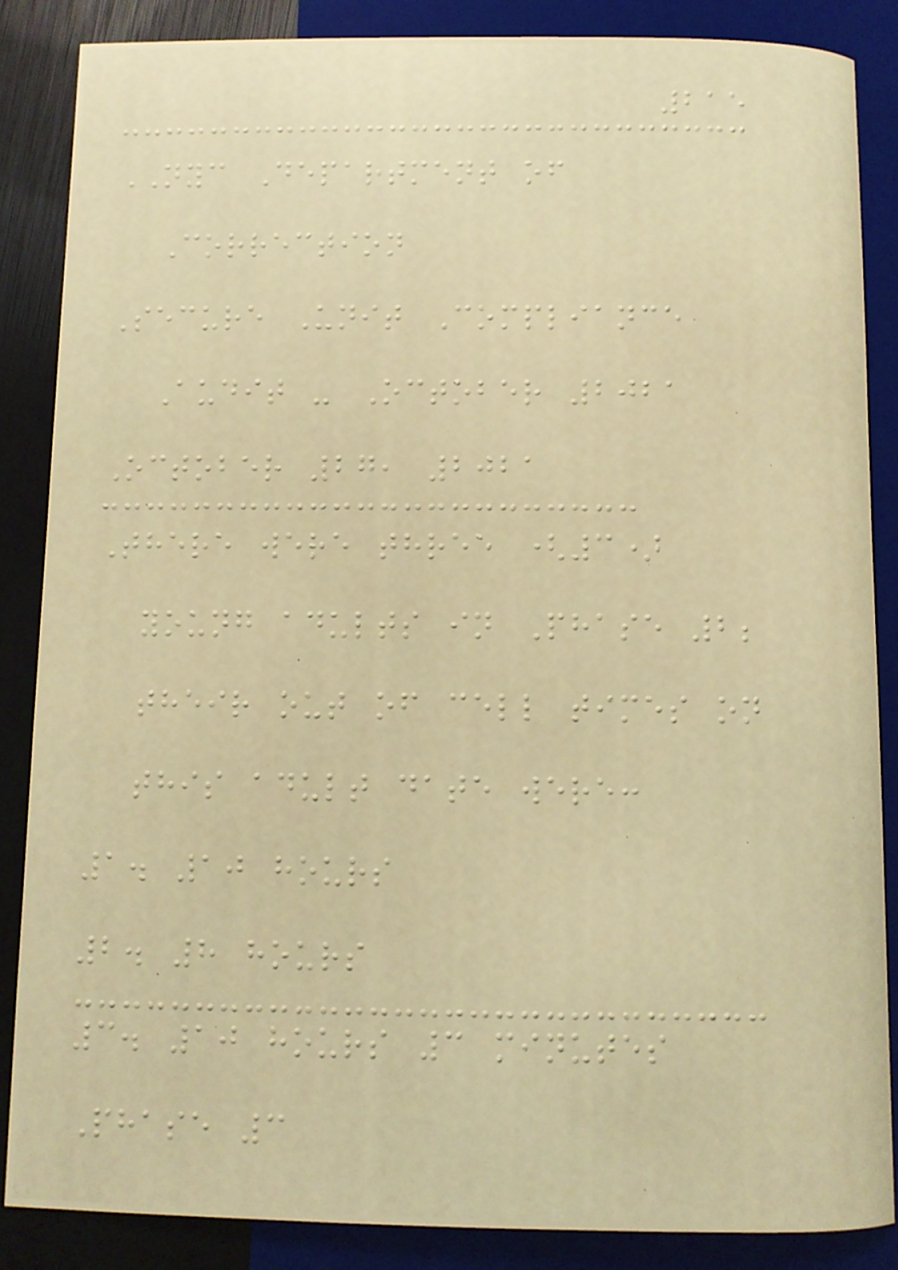215
NYC Department of
Correction
Secure Unit Compliance
Audit - October 2021
October 27, 2021
There were three (3)
young adults in Phase 2;
their out of cell times on
this adult date were:
1. 10 hours
2. 8 hours
3. 10 hours 3 minutes
Phase 3
